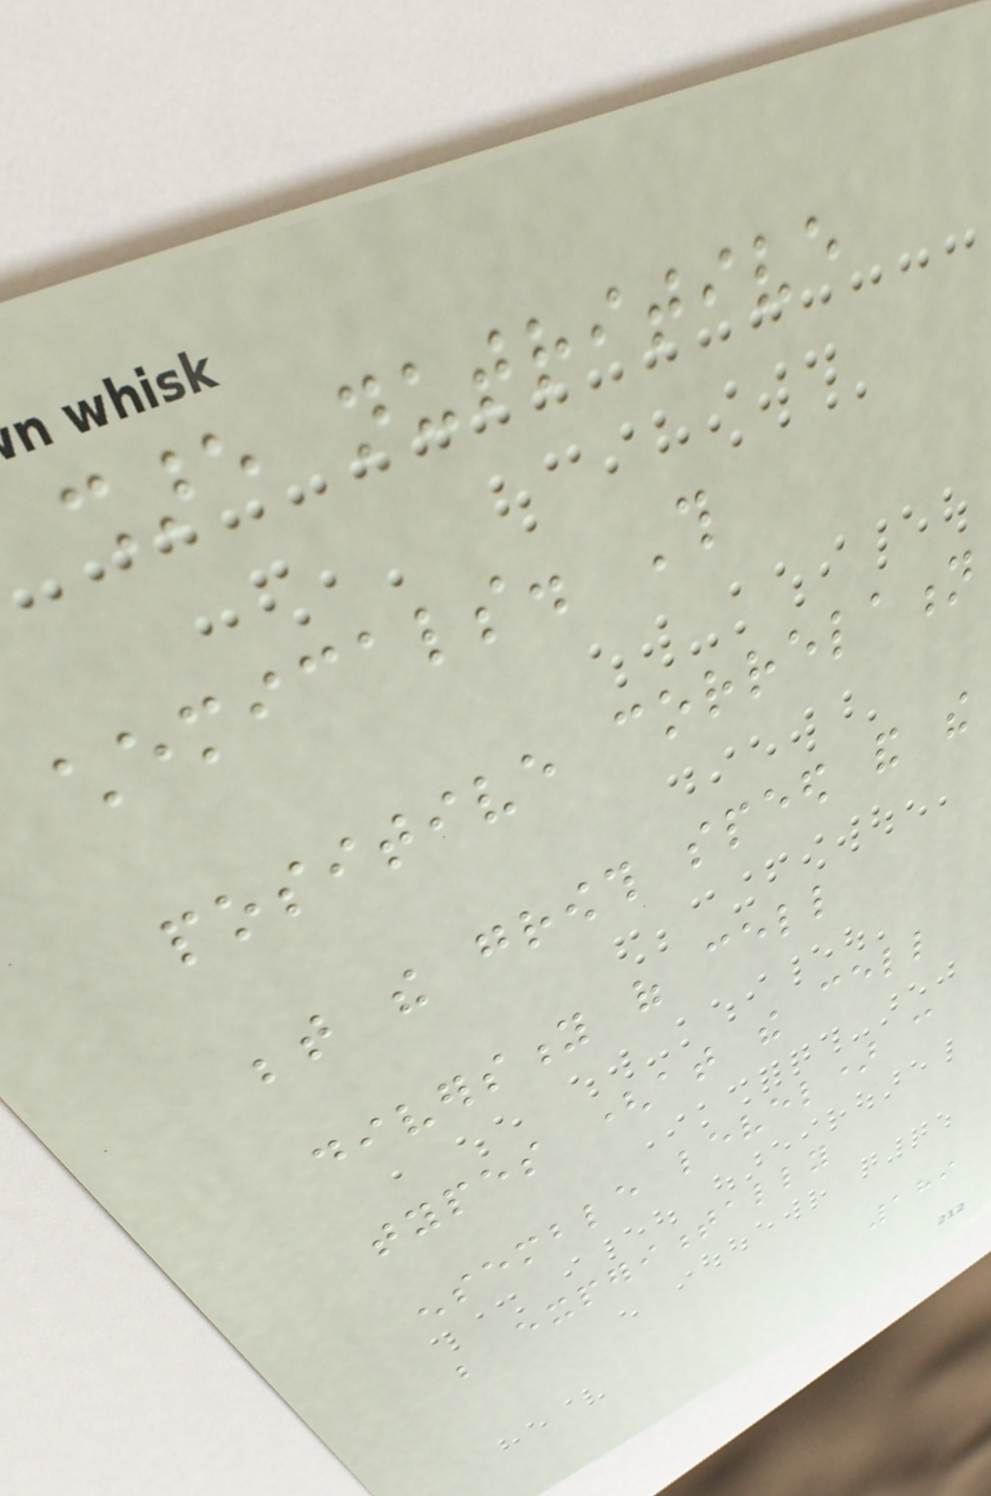share nutritive
chemicals. This
positive correlation
between the growth speed and the
diversity of cell
types (at the cell
ensemble level) can
be experimentally
189
